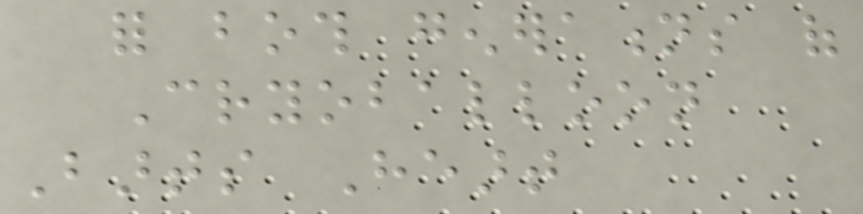for both generations of
Cryoballoon
Barts Heart
